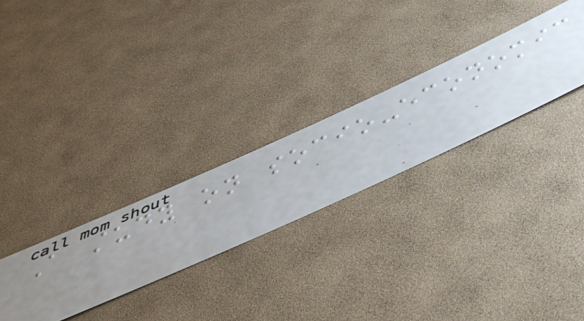A study on socio-economic
